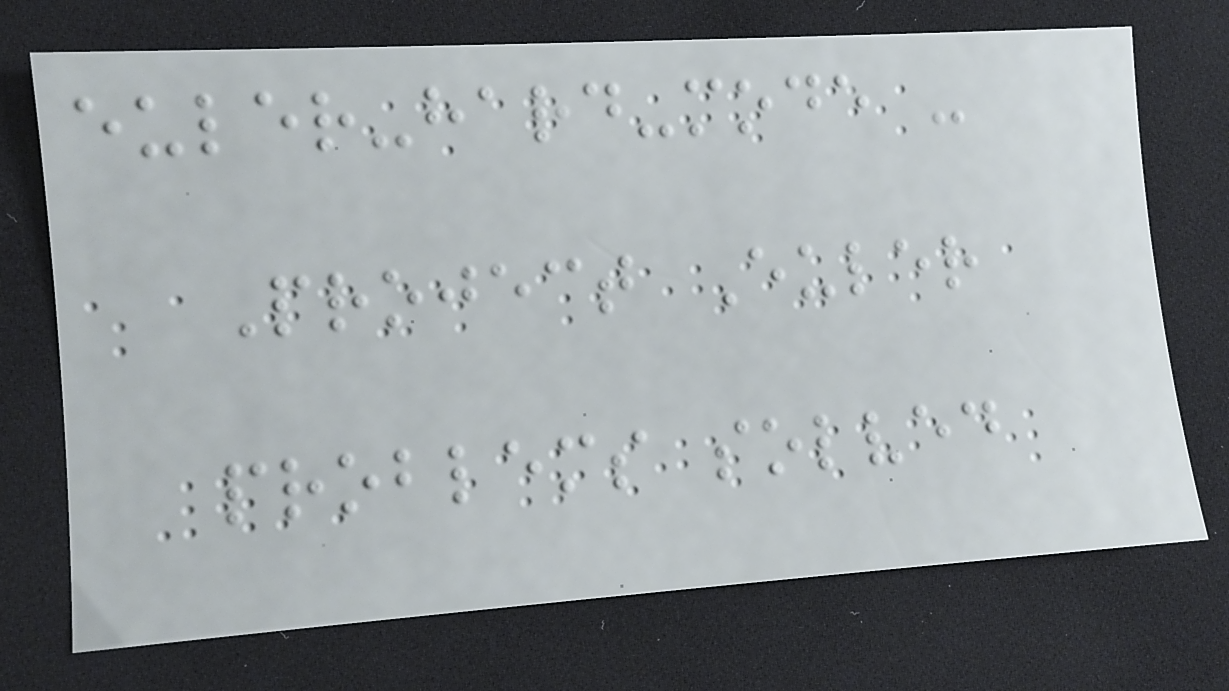euler-hard-mode -
Project Euler
problems solved
